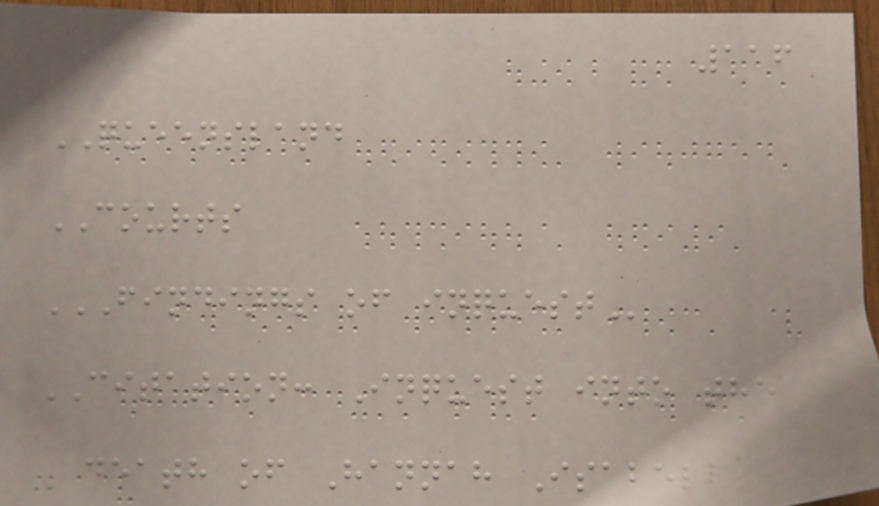116
QUEENSLAND
COURTS
FINDINGS OF INQUEST
CITATION: Inquest into the
death of Hannah Isabella
